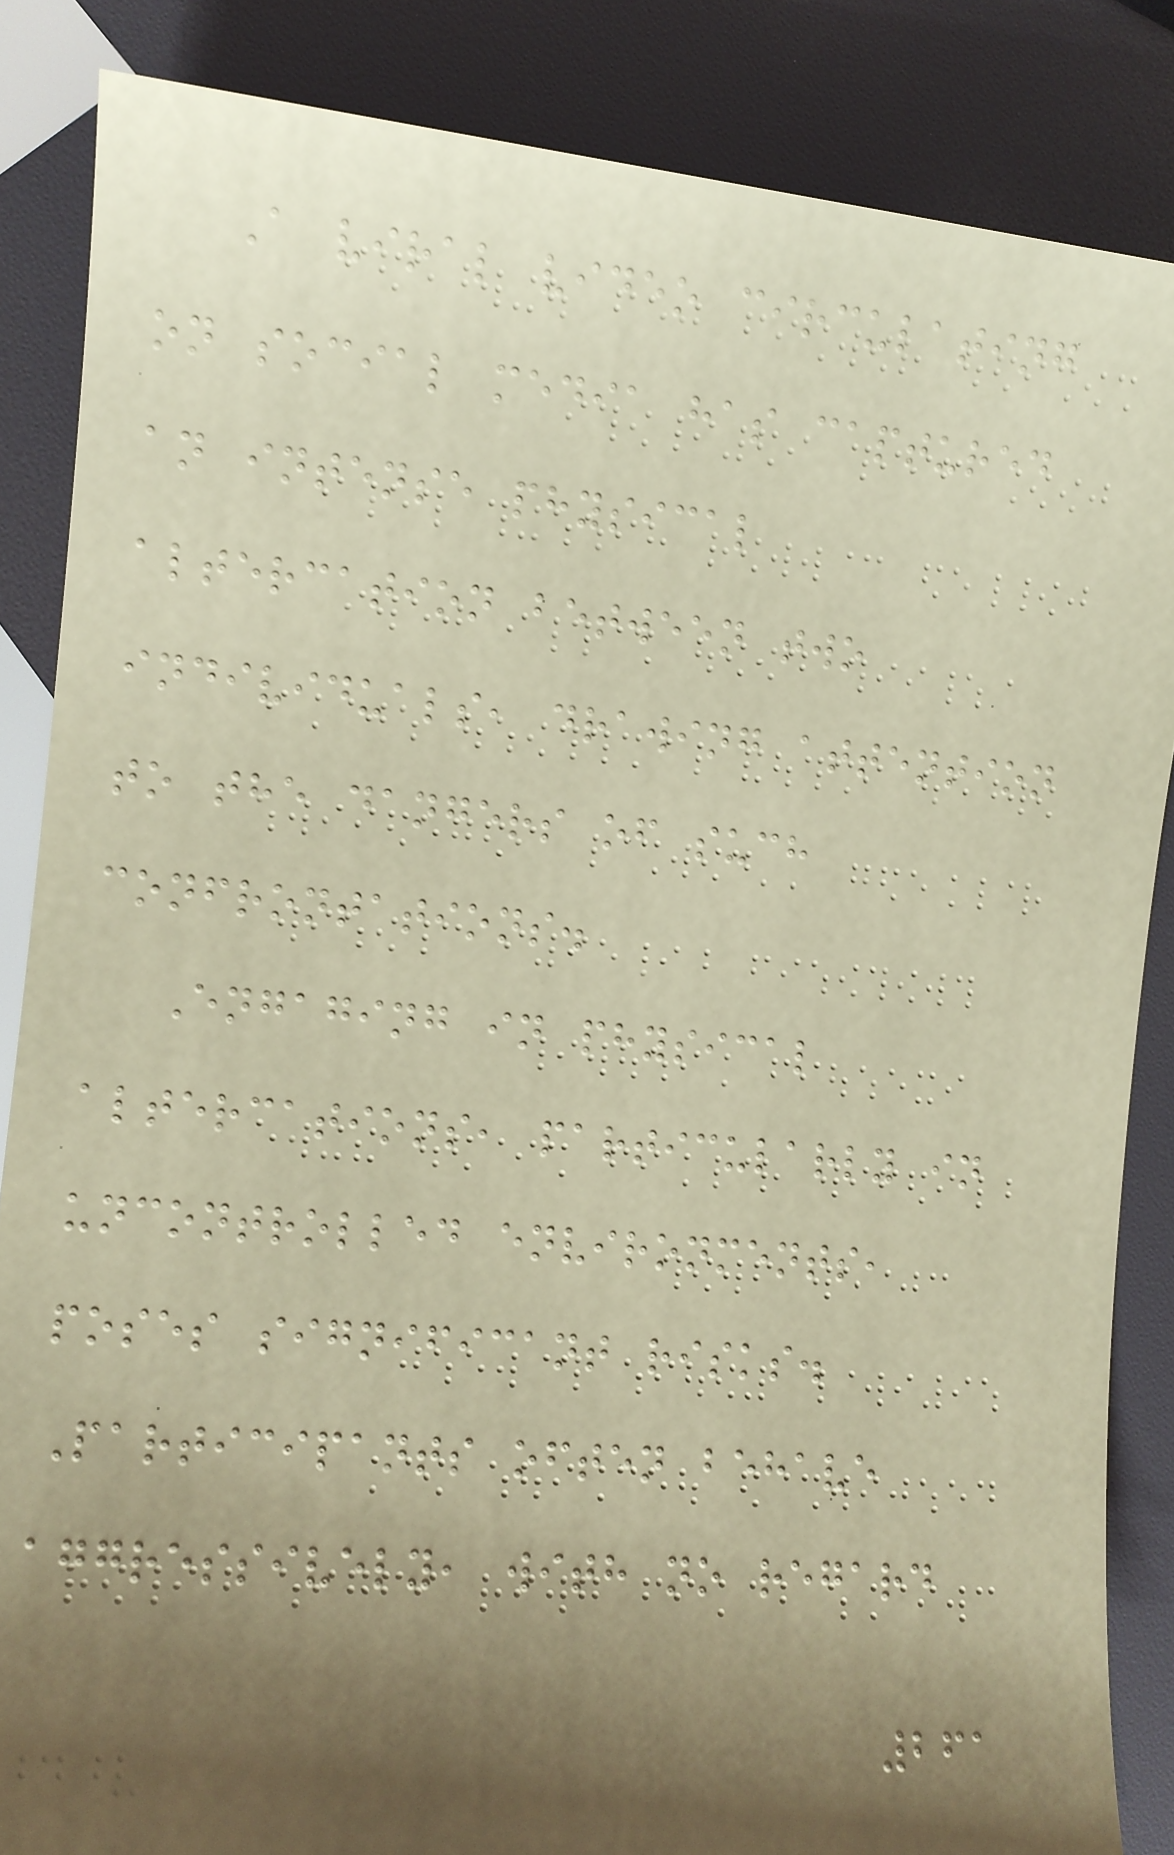A viral video circulating
on social media has captured
an intense physical
altercation between two
individuals, drawing attention
to the dangers of such
confrontations.
Engaging in physical
altercations, particularly in
uncontrolled environments,
poses significant risks.
Participants often behave
aggressively, with no regard
261
